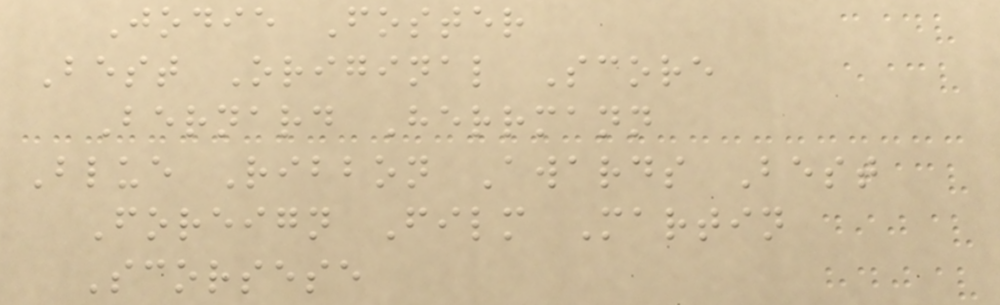Jodie Foster
Best Original Score
Bernard Herrmann
Blue Ribbon Awards Best
Foreign Film Martin
Scorsese
